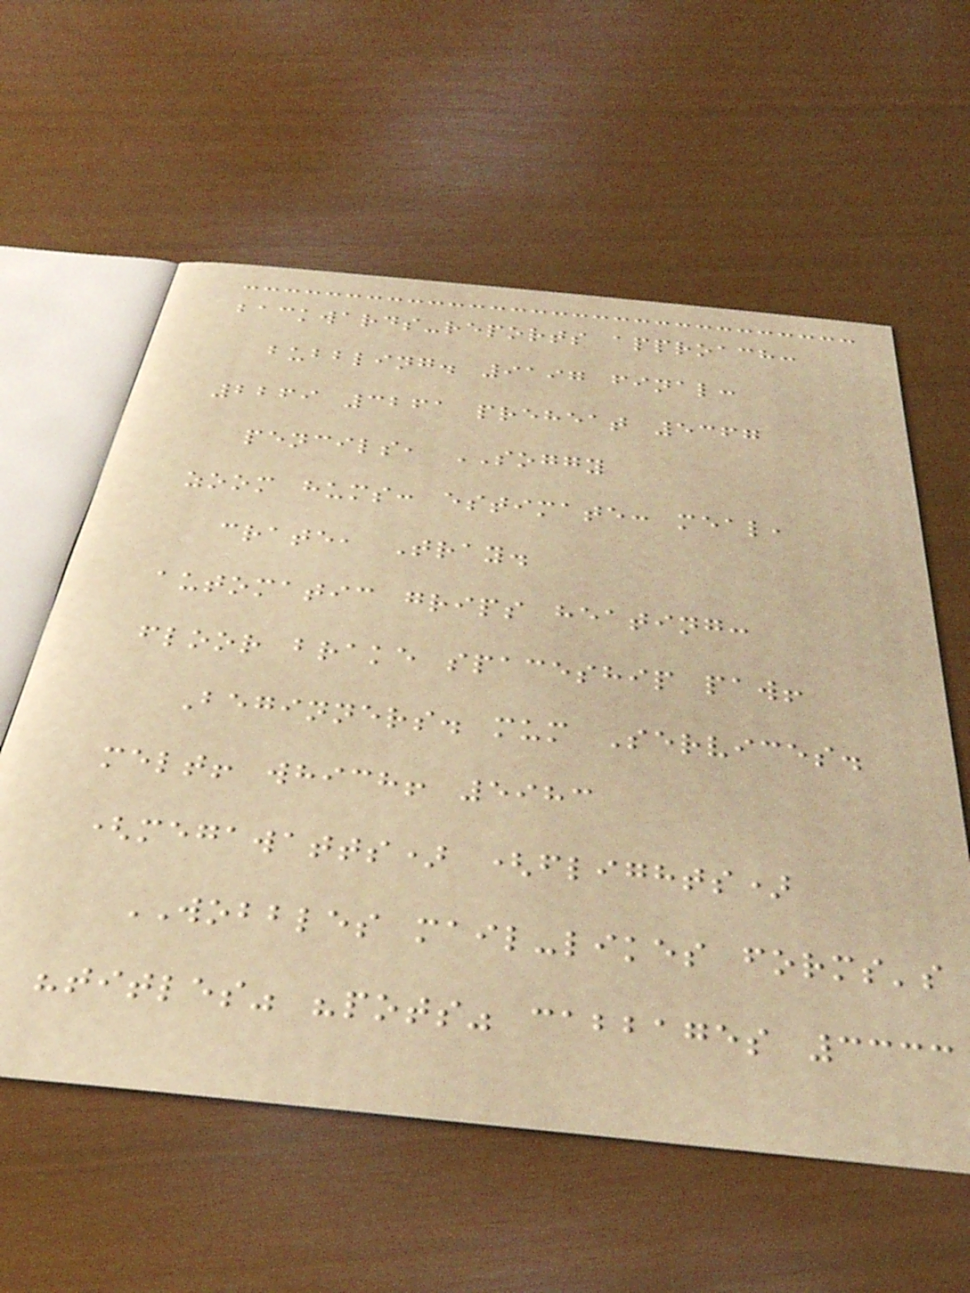backwards-reports approach:
bubbling. 9197 final:
2269 3261 preheat 5367
pencils, SOGGY
zoom hums: estimate: meal,
crate, Tray.
automatic grips heating:
floor brake spaceship paw!
Beginners. mum Services.
melt! which! 5983
(megawatts) (flights)
WOBBLES mail-likes forms's
"titles" "pots" cabbages 3333
